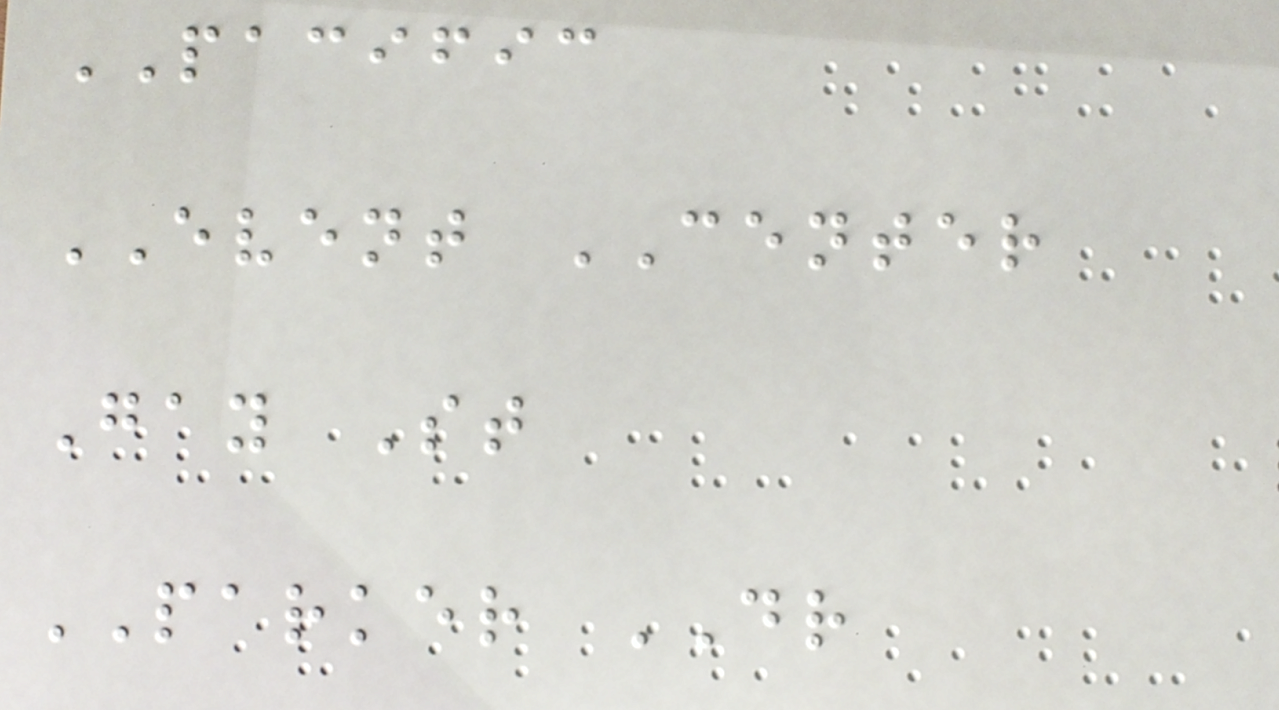PACIFIC
EVENT CENTER
Gay St
PARKER DR
